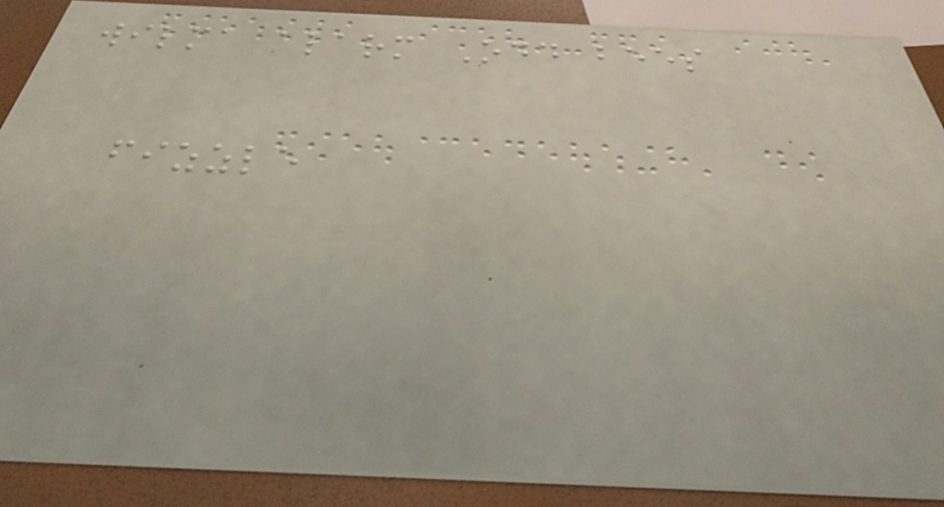wilma alarm Odd bees
fizzle
